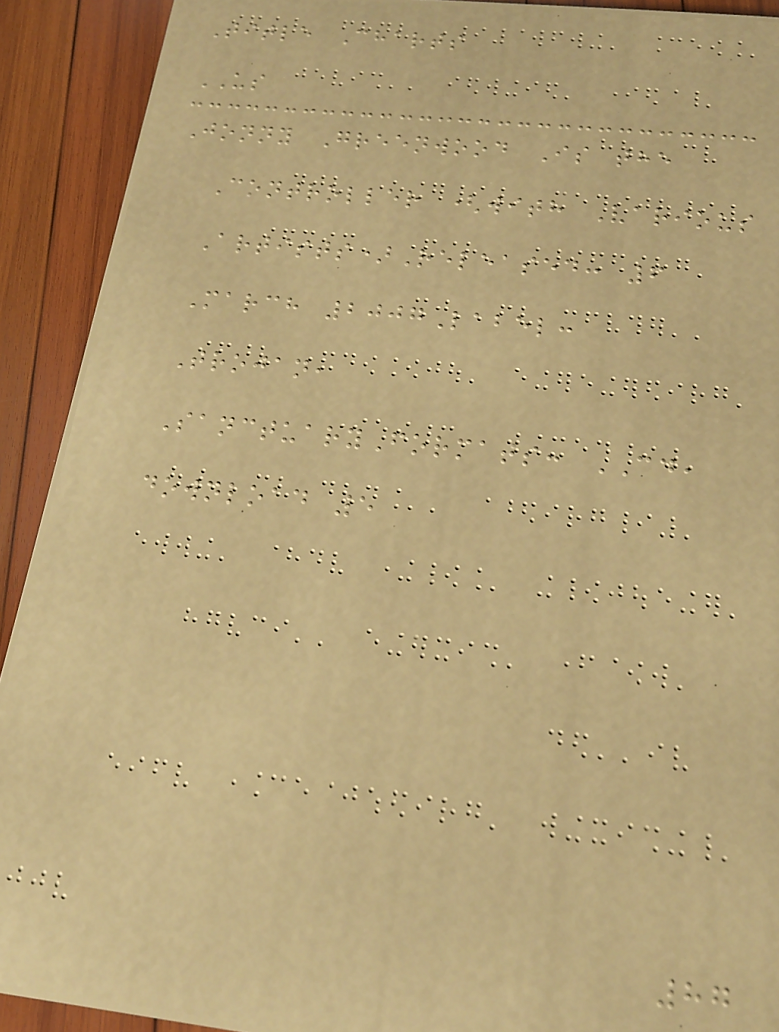Title Charts
US
Jonny Greenwood Is the
Controller (with Various
Artists)Released: 6
March 2007Label:
Trojan,
SanctuaryFormats: CD,
download 5
87
